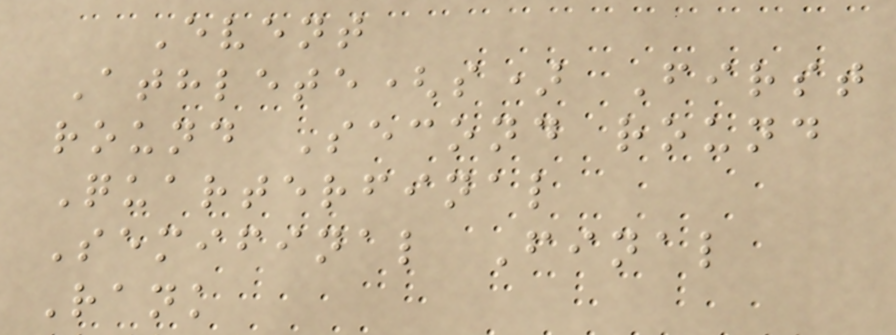Event
Athlete(s) First
round Second round
Quarterfinal
Semifinal Final
Rank
